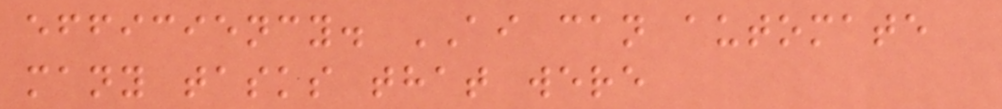efficiency. AI can automate
many tasks that were
